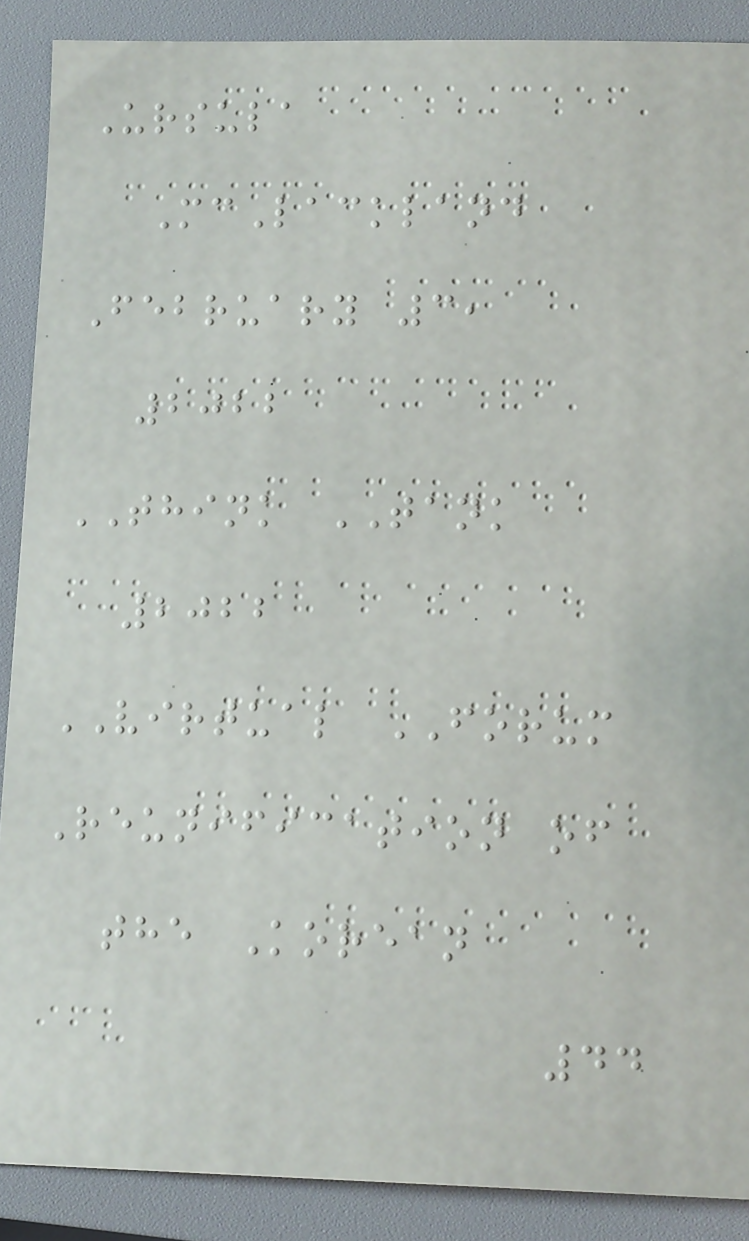Ursula
McLackland
February 3,
2022
THINK TANK
2022
VIRTUAL FORUM
Reunification of
the Korean
44
